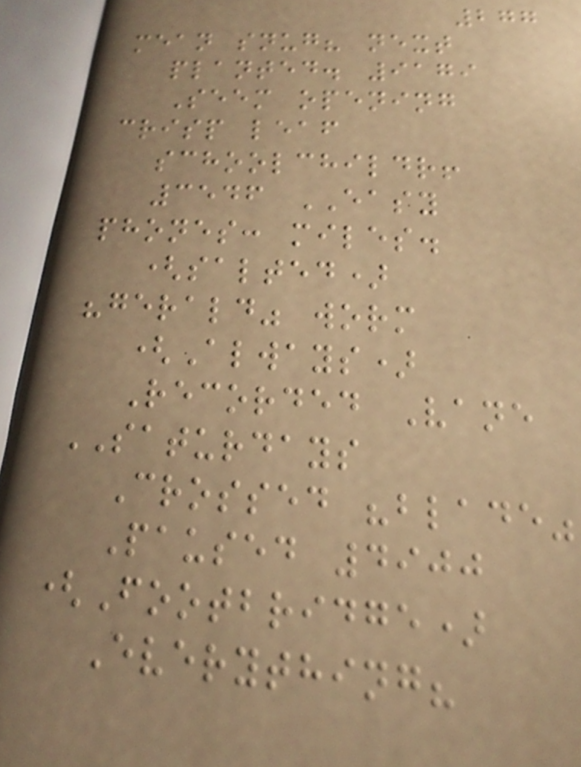277
mean snug? next
planted. 9179
Seem opening
crisp leaf
schoolchildr!
3546 EASY
phones: miles.
(salted)
"gerald" worm
(Always)
Recorded Vane
SATURDAYS
Crossed "blade"
Paused 4900
(Footbridge)
Everything?
